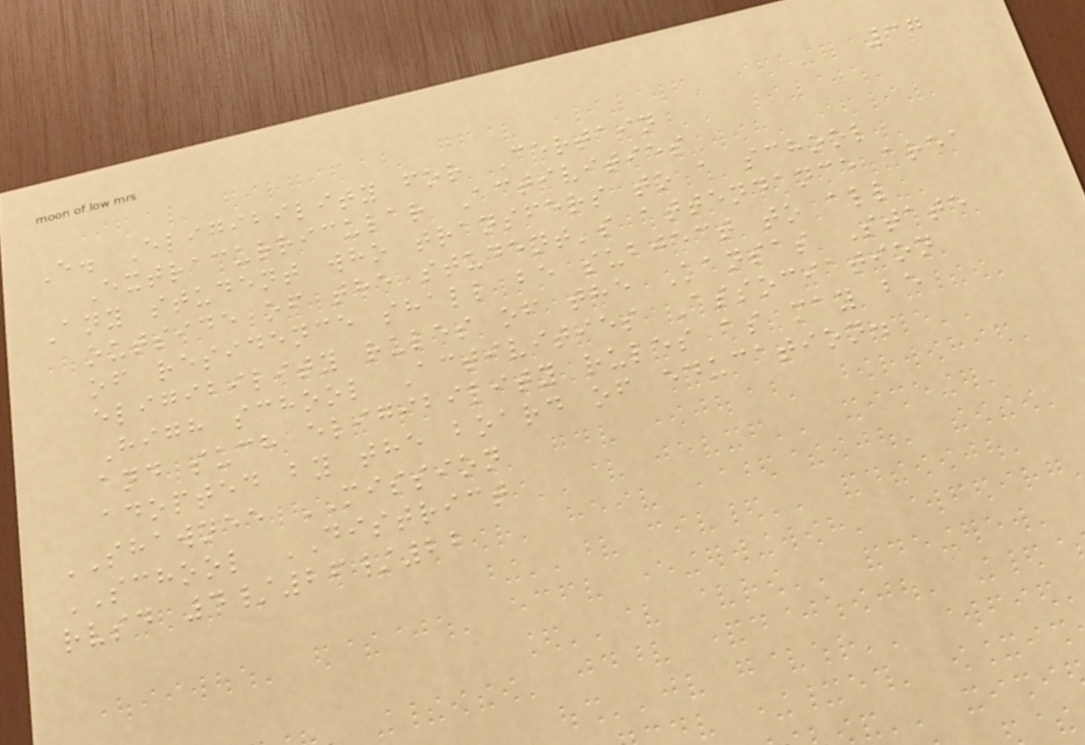37
E. Eligibility for Certain
Extracurricular Activities
Any student who transfers to a school
outside of the student's attendance area
of residence shall be subject to all
eligibility rules of the Kansas State
High school Activities Association
and such eligibility rules as may be
adopted by the board of education.
SHAWNEE MISSION
SCHOOL DISTRICT
rvsd 4/26/22
